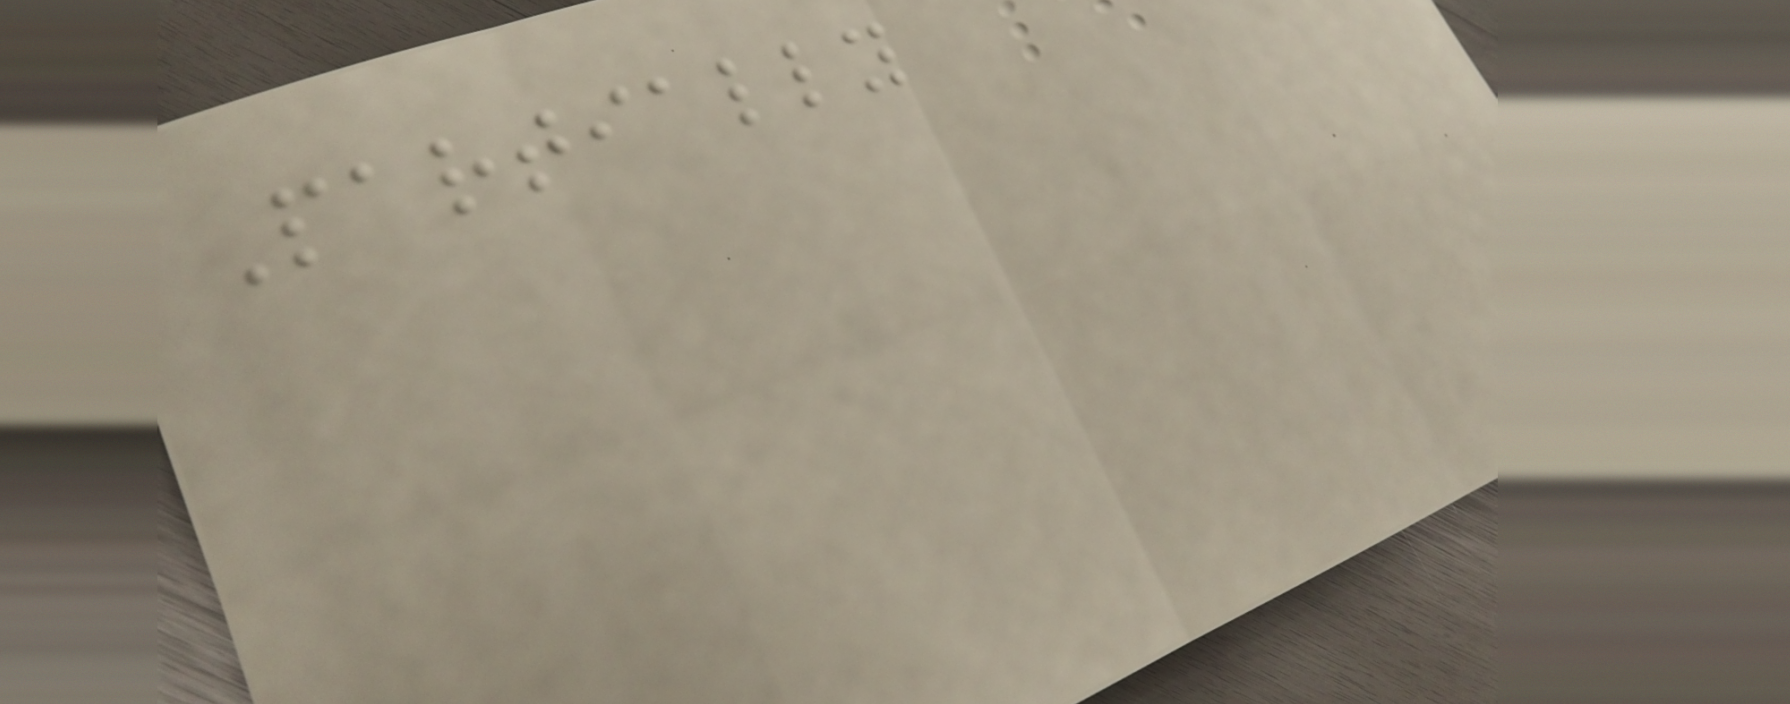Partially
